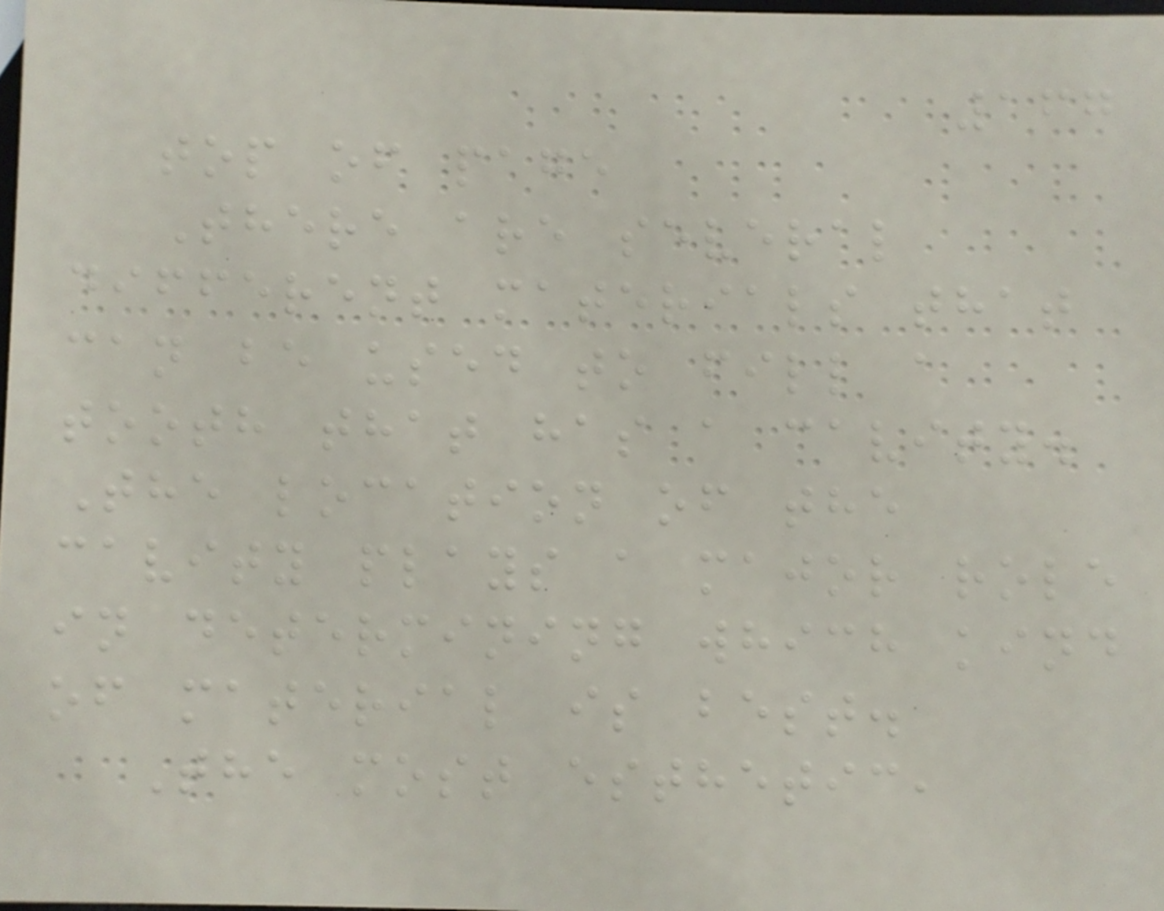167
top of page
There are several
different materials that
can be used to fill a
tooth that has a cavity.
The location of the
cavity plays a major role
in determining which kind
of material is best.
The most esthetic,
